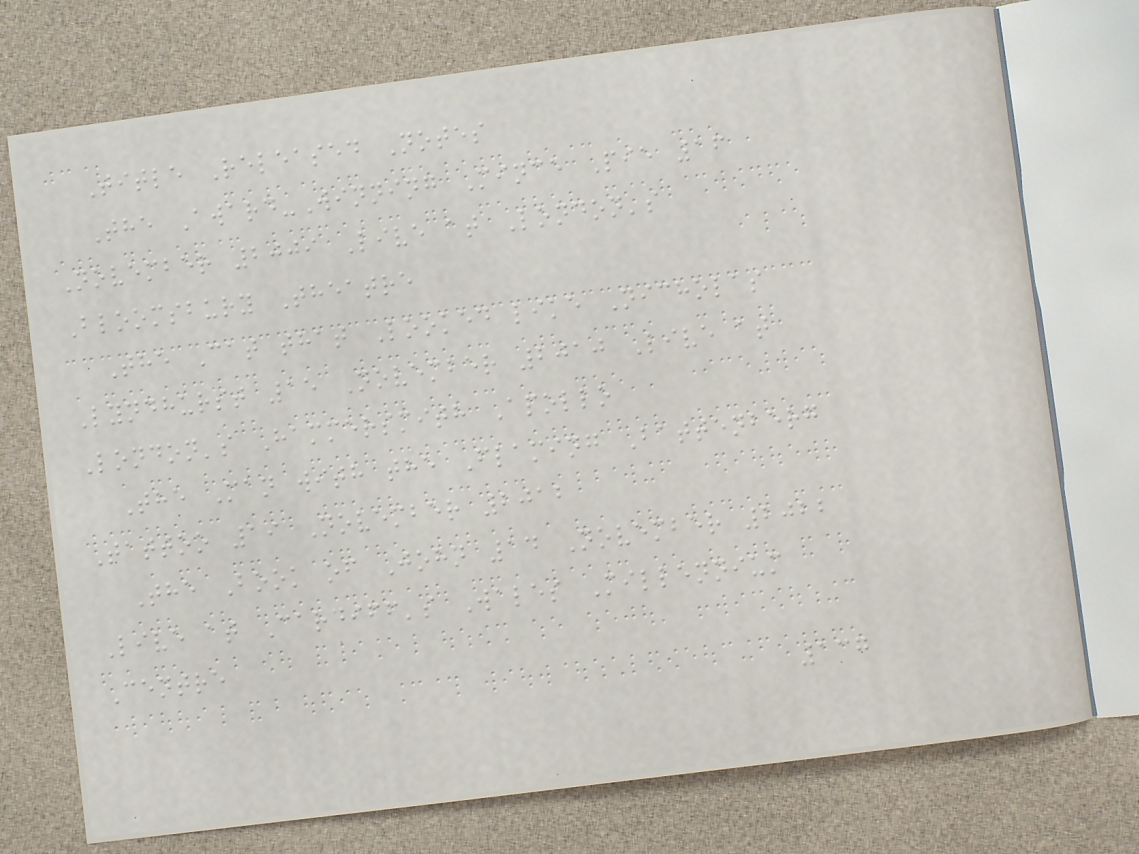Title Released Notes
The Award-Winning Mince Pie 16
November 2009 Live at London's
Bloomsbury Theatre
The Cat that Looked like Nicholas
Lyndhurst 15 November 2010 Live at
London's Hammersmith Apollo
The Man with the Flaming Battenberg
Tattoo 19 November 2012
The Book of John 14 November 2022
Live at Cardiff's Wales Millennium
Centre
137
